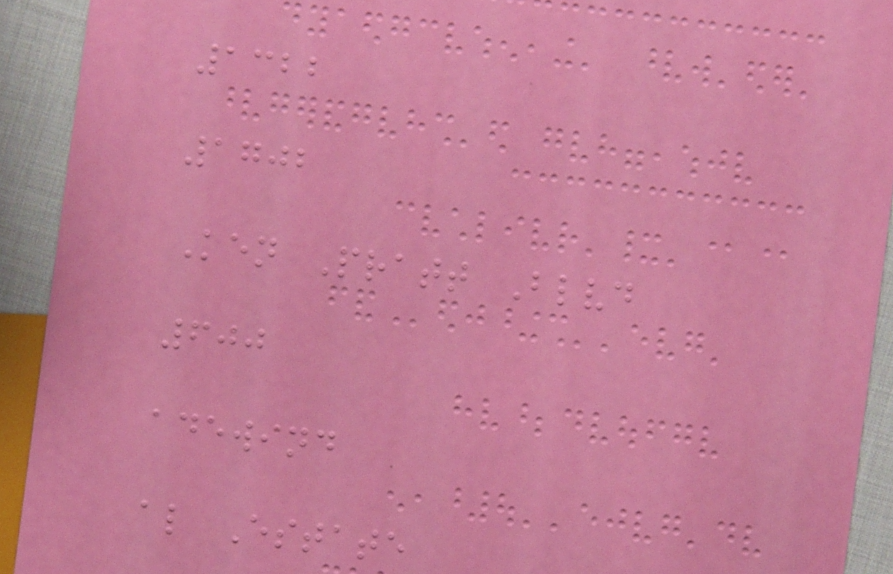1322
1702
Ken Pratt Blvd
600
adewind
al Estate
